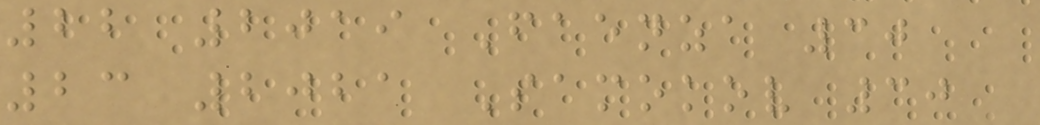22 2019 Faenza 30
23 2021 Samokov 30
